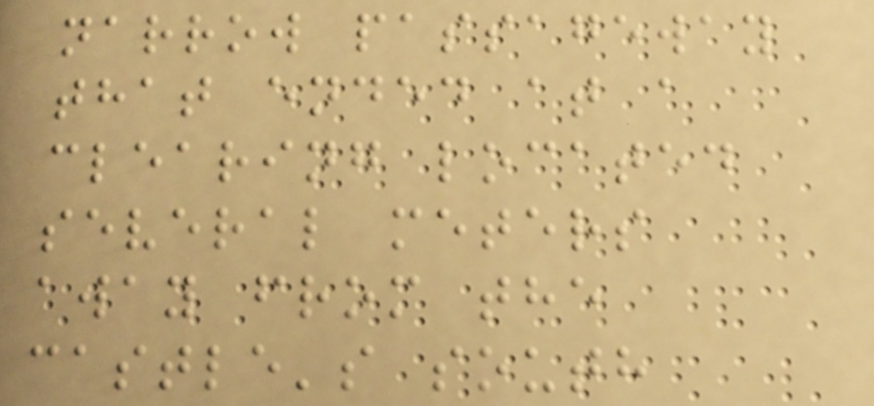narrow passageway
that ended at a
clearing located
several meters
away from the
castle's south
